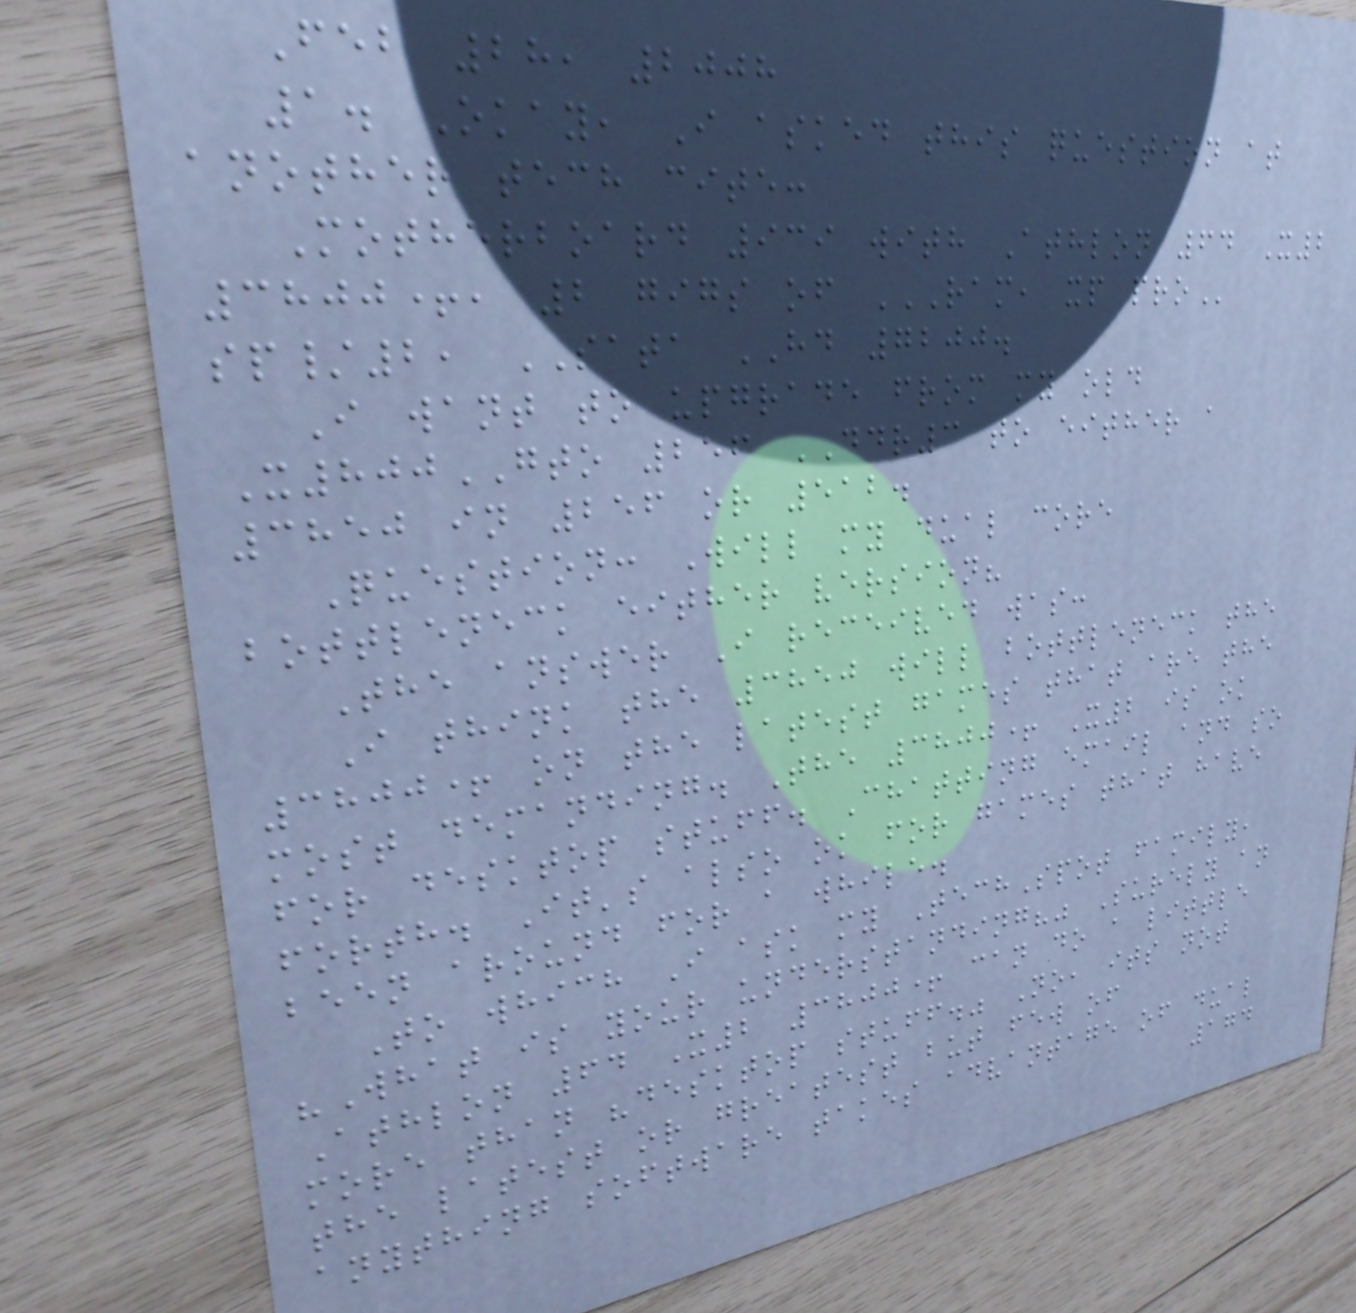Feb 28, 2008
1. Okay, I asked this question at
another tech cite:
Motherboard 939 with Athlon 64 X2
3800+, 2 gigs of RAM, XP PRO
sp/2, SATA HD 7200.
I want to upgrade from my old
X800GTO 256 DDR3 to either a
3850 in 256 or 512.
Question: Will my dual core
bottleneck either version?
The answer I received was:
I think the 3850 will bottleneck the
3800+ on the latest games that are the
most demanding. The 3800+ X2 is ok
for desktop stuff. Chatting email and so
forth. It's also ok for games that have
been around for a while.
To which I ask my TechSpot family,
"What is your understanding?" Surely an
Athlon 64 X2 3800+ can do a little
more than "desktop stuff." No, its not
the latest or greatest but few of
anything software takes advantage of dual
174
